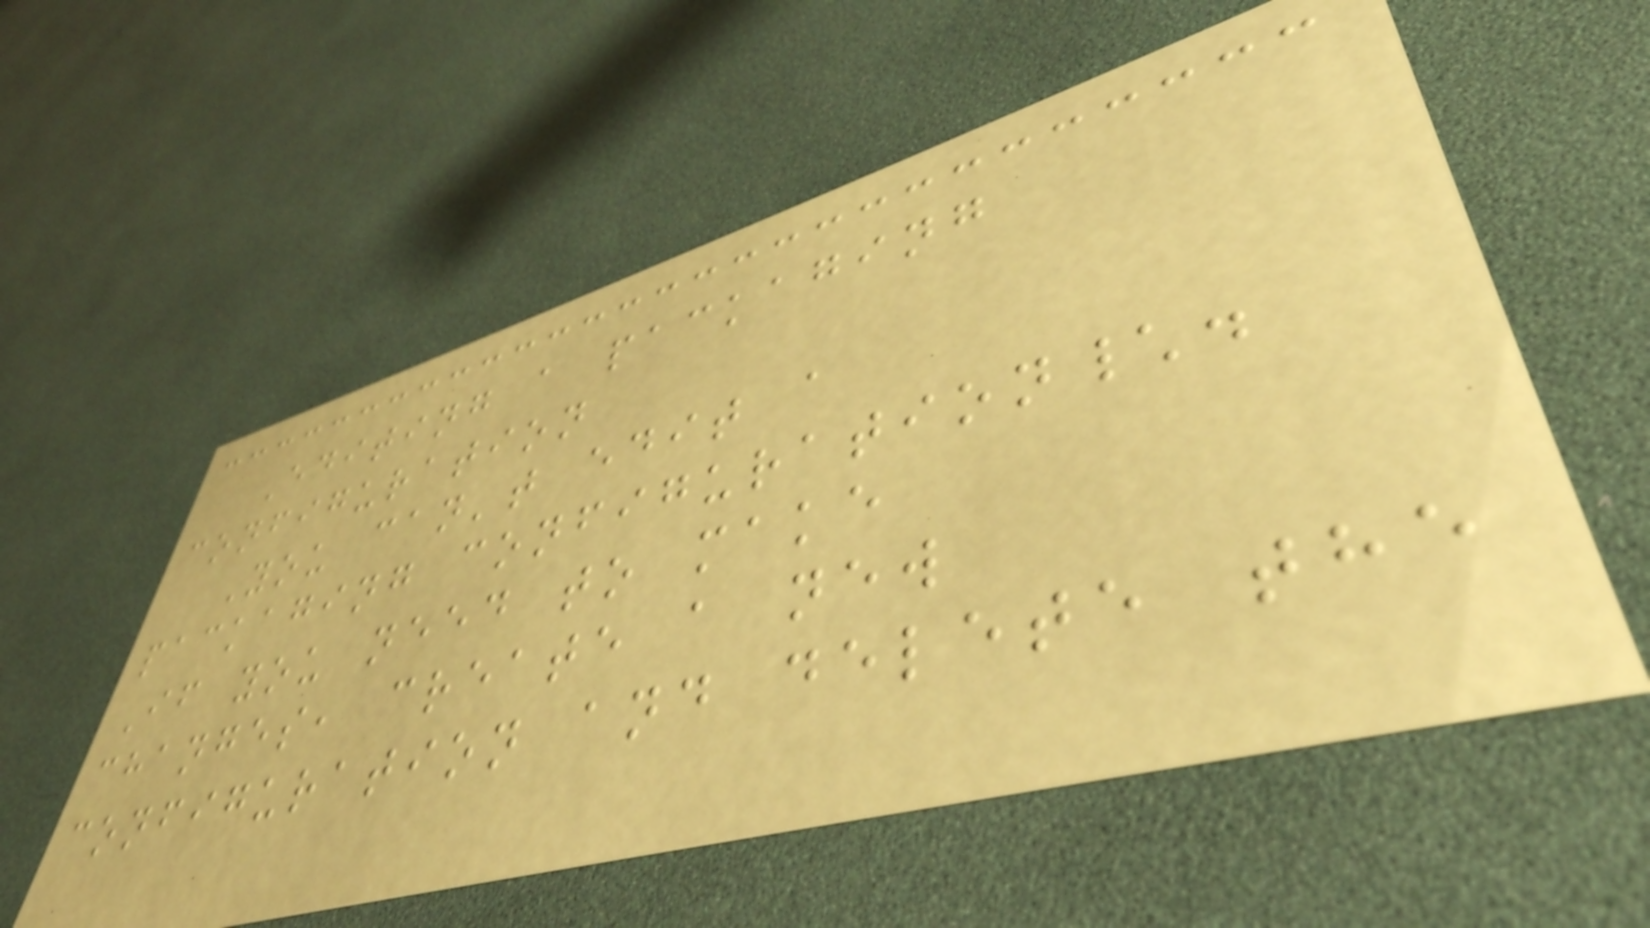Editing a packaging
configuration
You can't edit a
packaging configuration\.
If you need to make
changes, create a new
configuration and delete the
